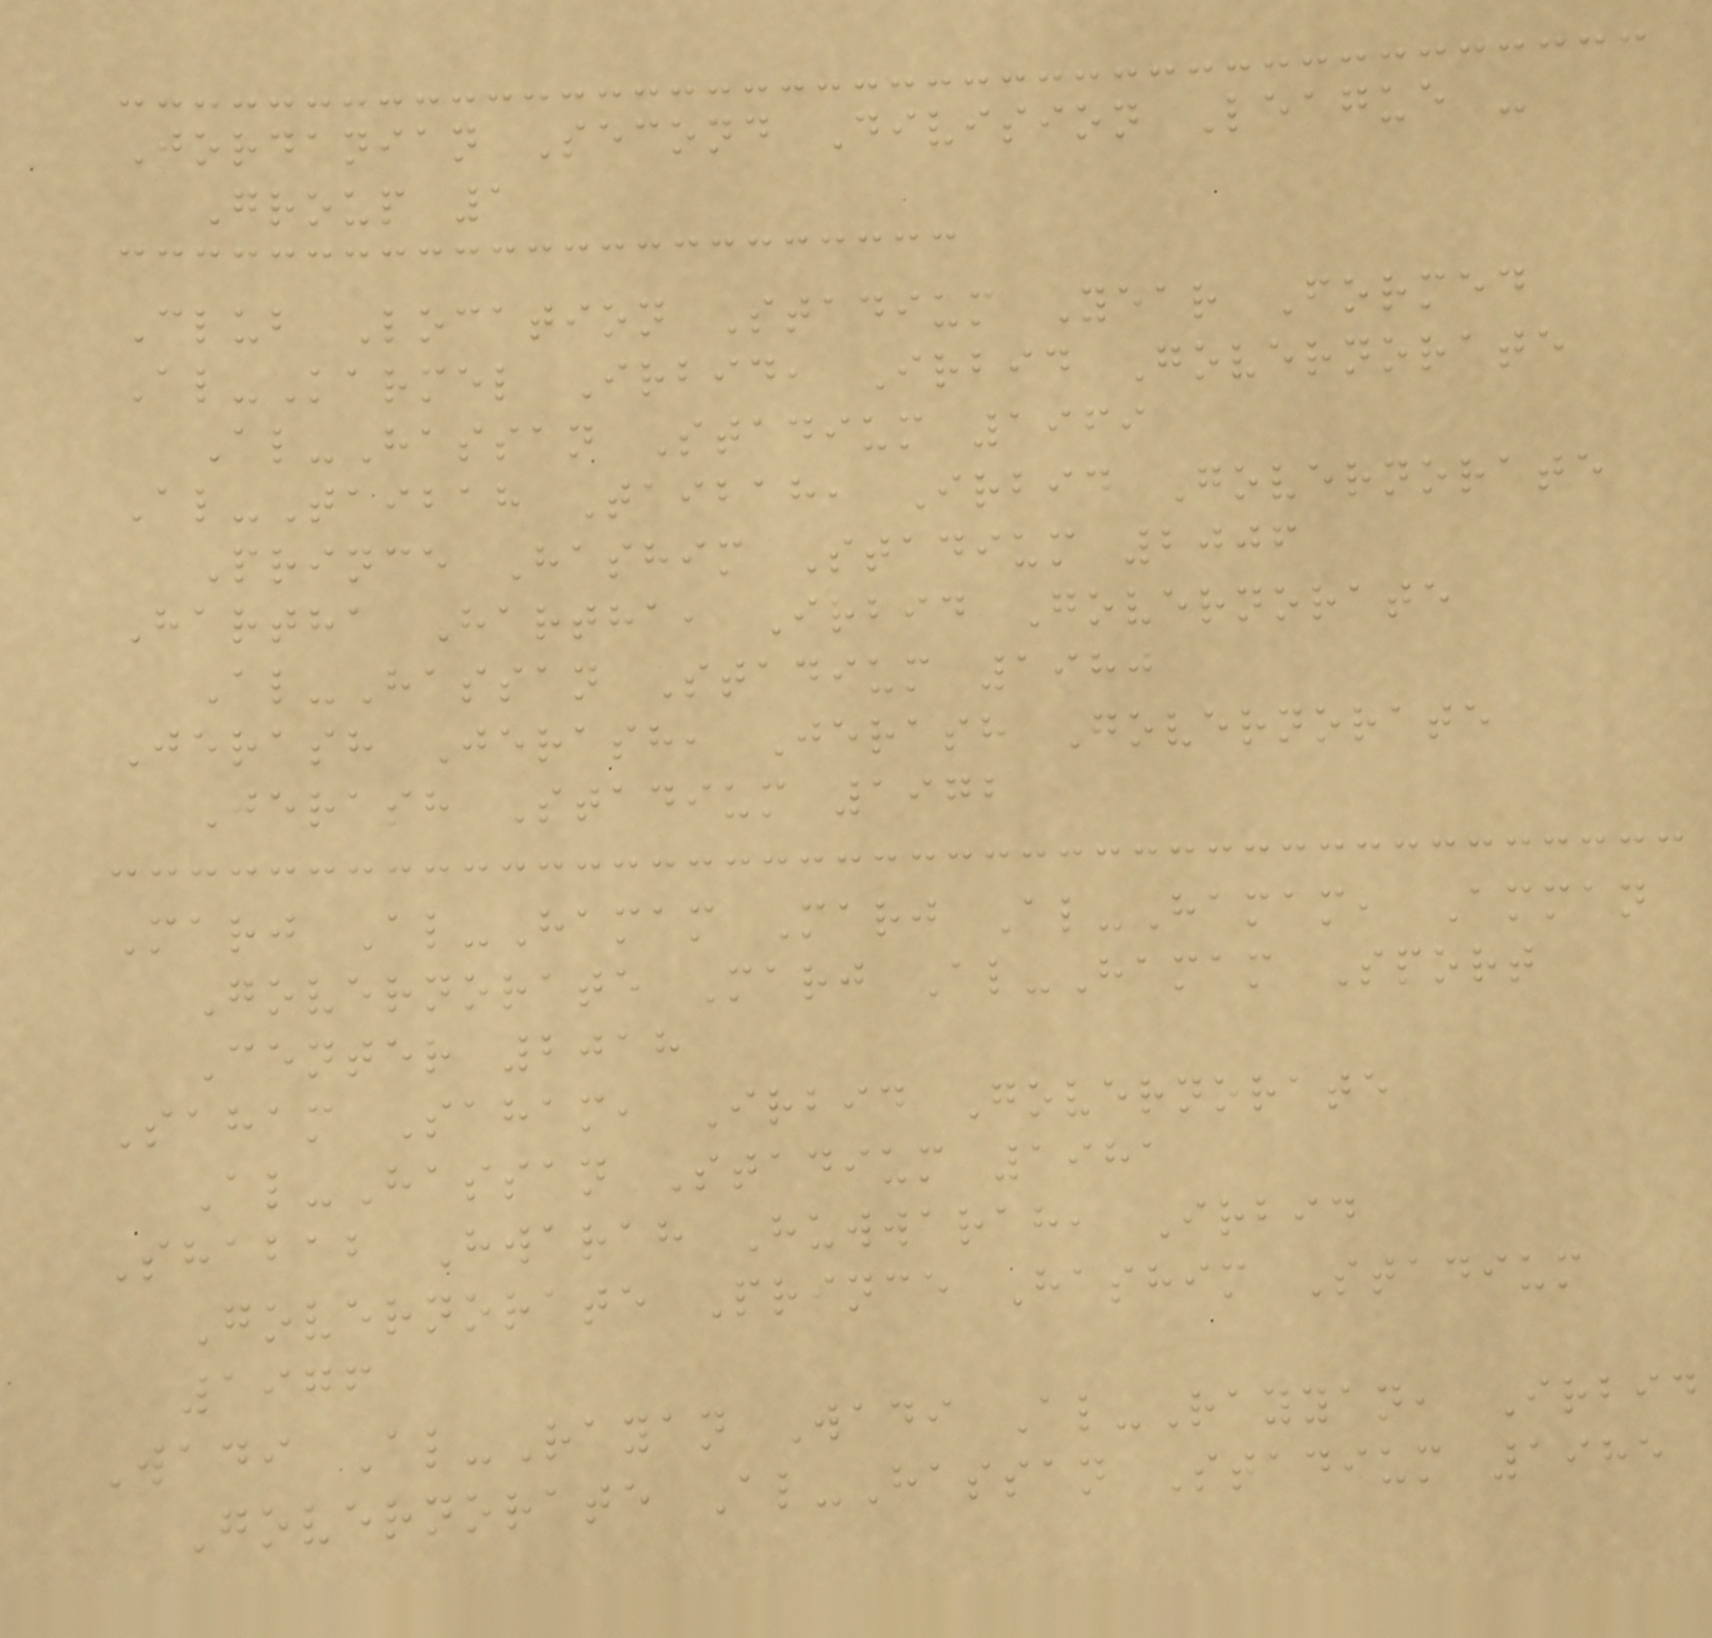Jordanian Second Division League -
Group 1
Club Location Stadium Year Formed
Al-Karmel Irbid, Irbid Governorate
Al-Hassan Stadium 1969
Al-Taibah Taibah, Irbid Governorate
Prince Hashim Stadium 2006
Hartha Hartha, Irbid Governorate
Al-Hassan Stadium 1980
Jerash Jerash, Jerash Governorate
Jerash Stadium 1972
Marj Al-Hamam Marj Al-Hamam, Amman
Governorate Marj Al-Hamam Sport
Center 2018
Saham Saham, Irbid Governorate
Al-Hassan Stadium 1981
Shabab Hwarah Huwwarah, Irbid
Governorate Prince Hashim Stadium
1976
Wadi Al-Rayan Wadi Al-Rayyan, Irbid
Governorate Al-Hassan Stadium 1985
